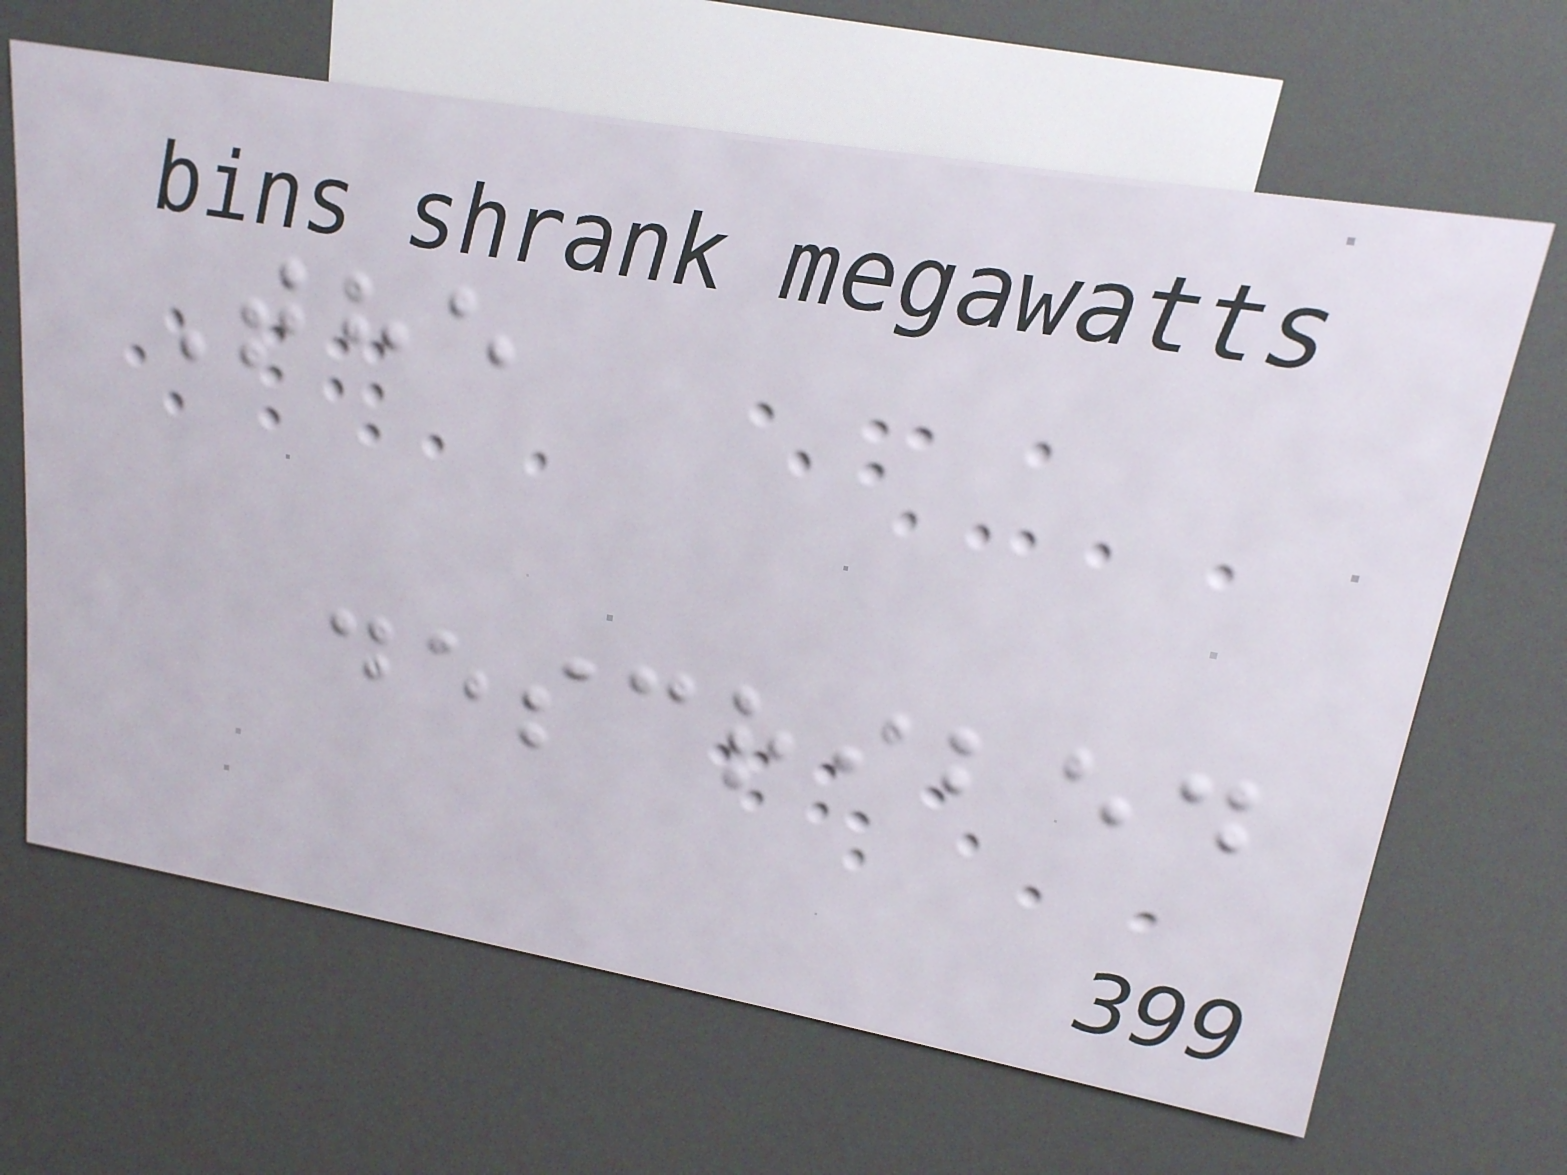The
described
